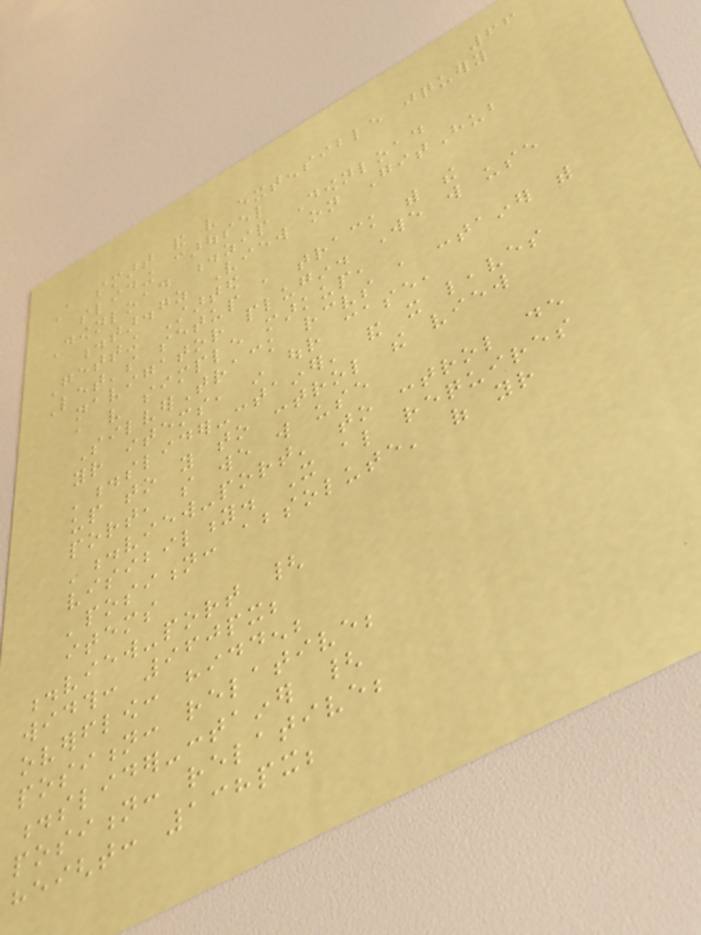66
A smart and very extensible jquery
sliding carousel
Download .zip Download
.tar.gz View on GitHub
Getting Started
Let's setup a track with the
navigator plugin. We will use
a very simple markup,
SilverTrack receives a container with
your items, in our case,
'.slider-container' and it leaves
up to you to control the view
port, so we will use
'.view-port' to control de
visibility. It also requires
'position: absolute' of your
items
.view-port {
width: 960px;
overflow: hidden;
position: relative;
.slider-container {
position: relative;
height: 138px;
